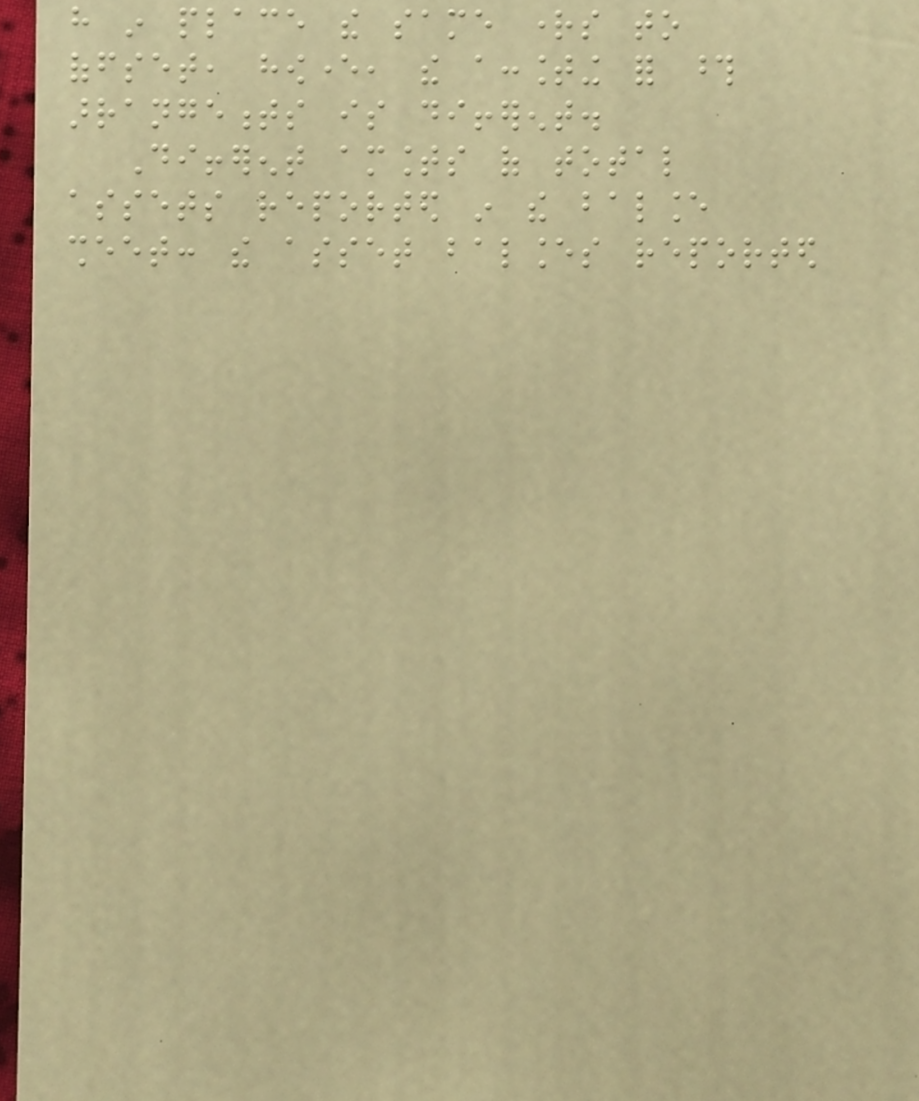have in place the same rights to
offset, however, the accounting for those
arrangements is different.
Different amounts of total
assets reported in the balance
sheet: the asset balances reported
